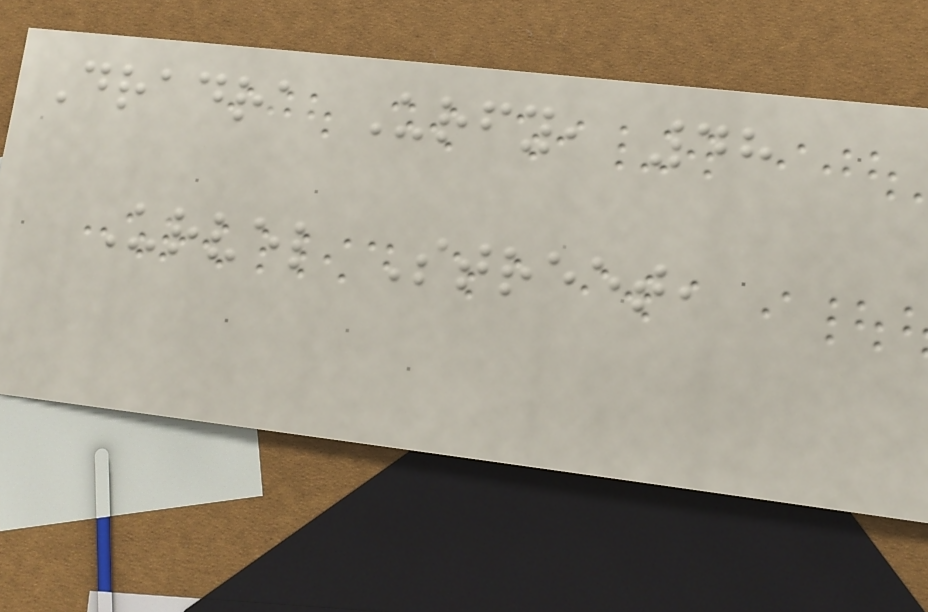Dradra Urfy, 48
Urvel Street,
